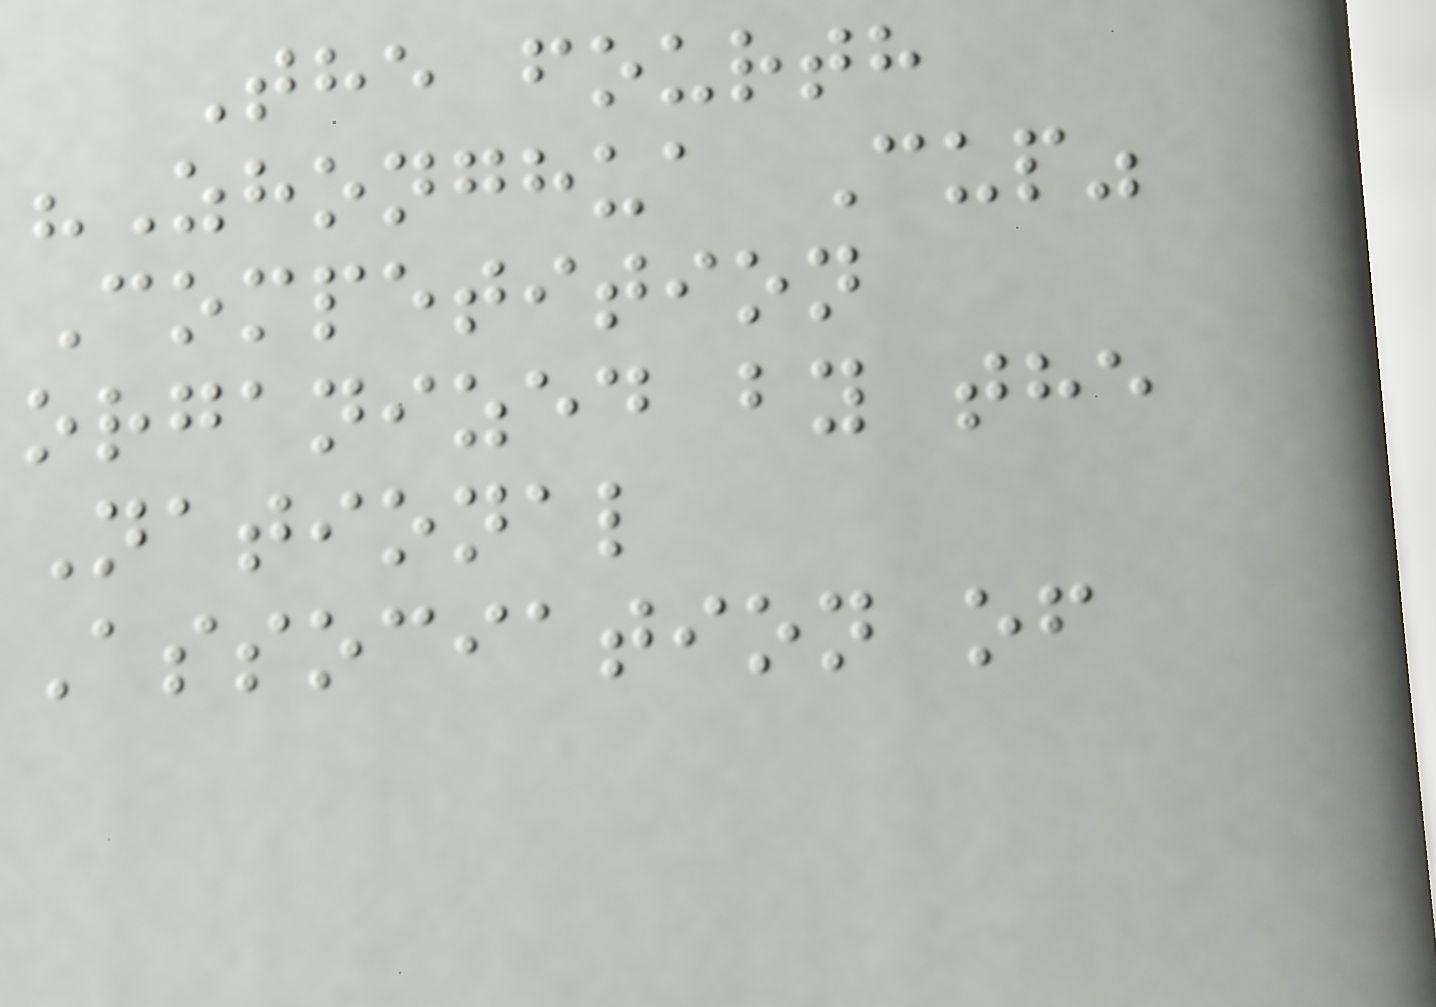The fourth
"Zhonghua Cup"
Competition
organized by the
National
Association of
